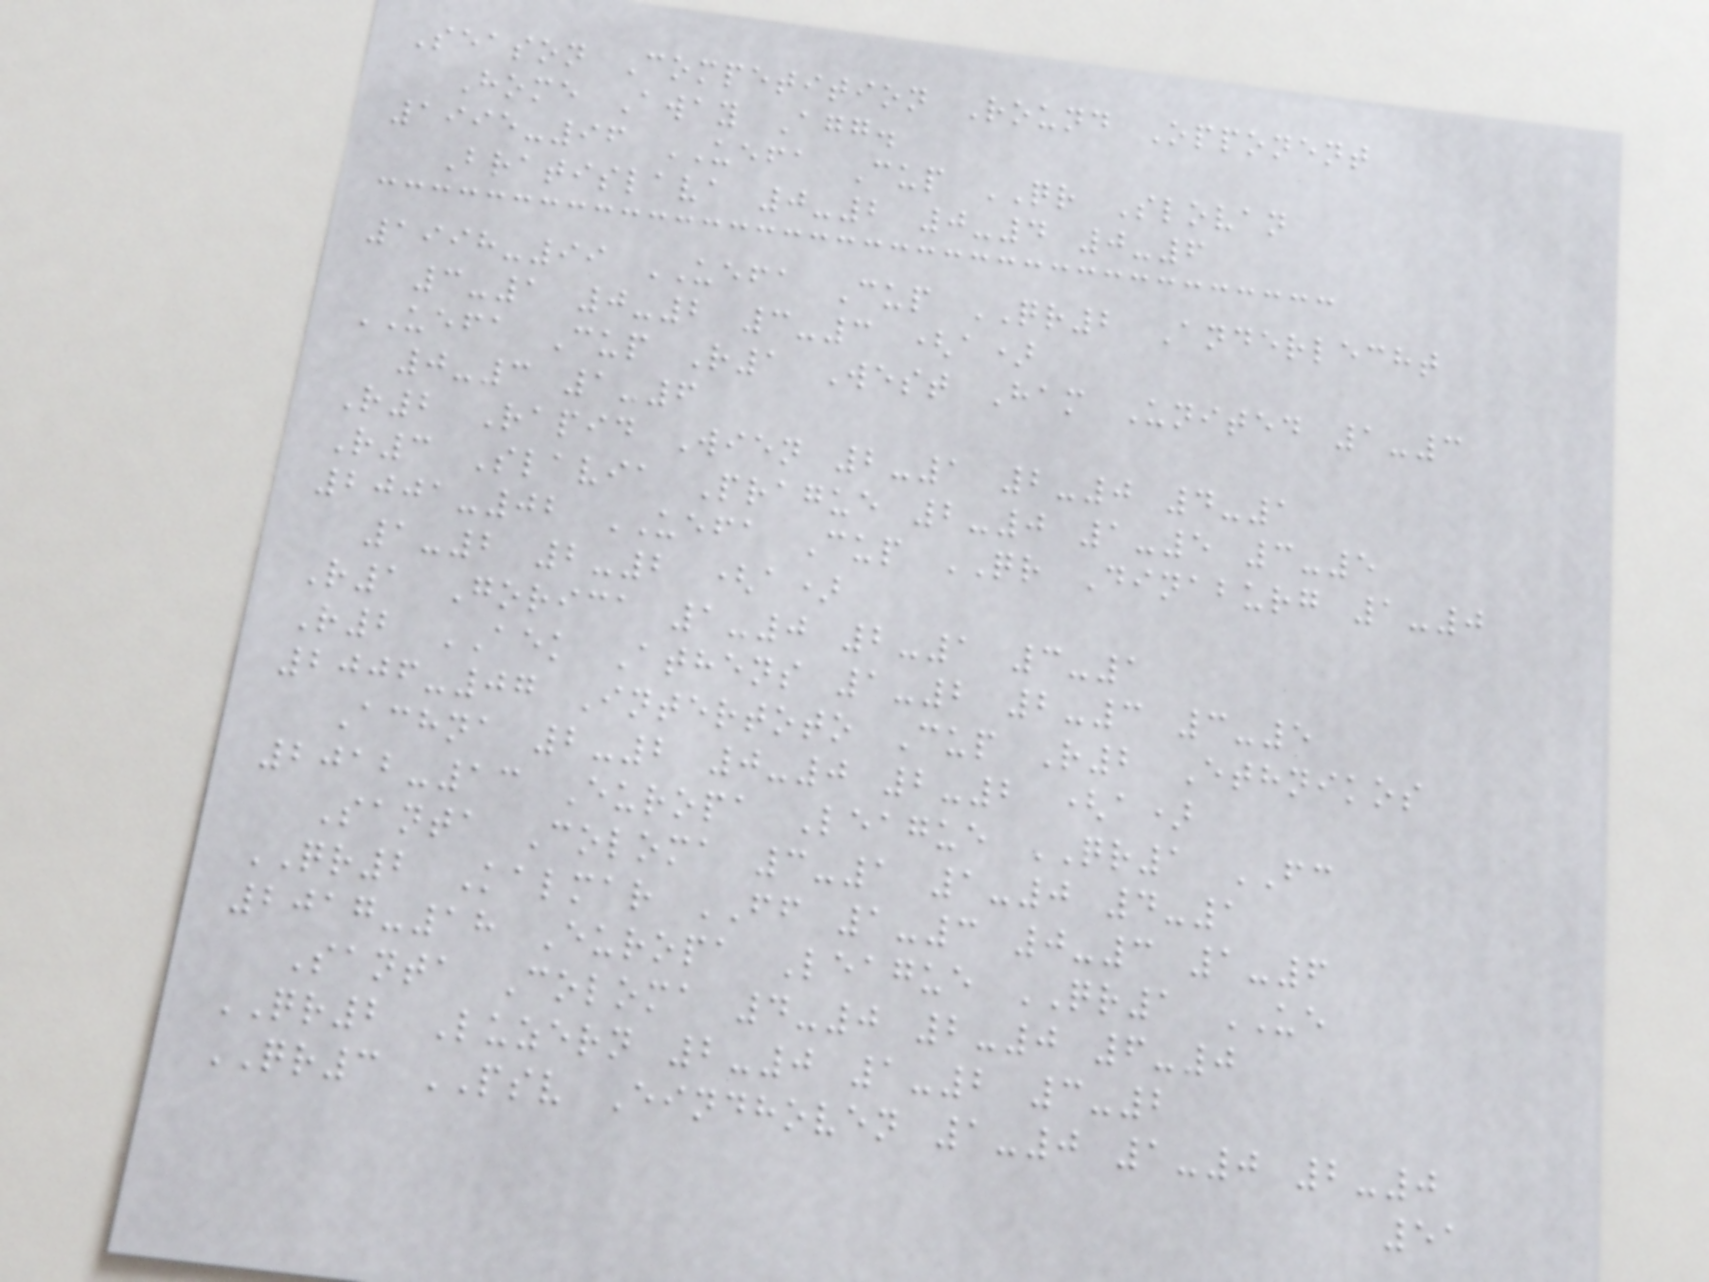Season Competition Round Opponent
Home Away Agg.
1995-96 UEFA Cup QR Slovan
Bratislava 0-2 0-4 0-6
1998-99 UEFA Cup QR2 Anderlecht
3-1 0-2 3-3 (a)
UEFA Cup R1 West Ham United 1-3
0-3 1-6
R2 Rapid Wien 2-1 2-0 4-1
R3 Slavia Prague 2-0 1-5 3-5
2001-02 UEFA Cup QR Dinaburg 1-0
1-2 2-2 (a)
R1 Gorica 1-0 2-1 3-1
R2 AEK Athens 1-2 2-3 3-5
2006-07 Intertoto Cup R2 Ethnikos
Achna 2-2 0-0 2-2 (a)
2012-13 Europa League QR1 FC
Santa Coloma 3-1 1-0 4-1
QR2 Kalmar FF 1-3 0-3 1-6
2017-18 Europa League QR1 UE
Santa Coloma 4-0 2-0 6-0
QR2 Luzern 2-0 1-2 3-2
QR3 PSV Eindhoven 1-0 1-0 2-0
51
